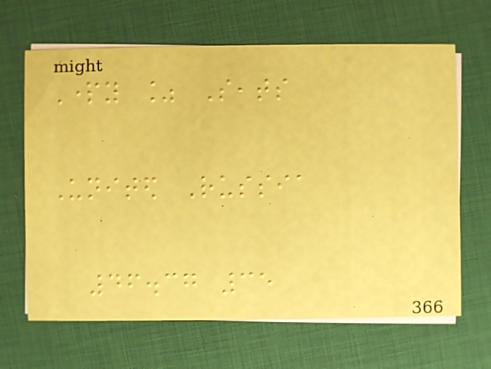Party % Seats
United Russia
46.37 35
